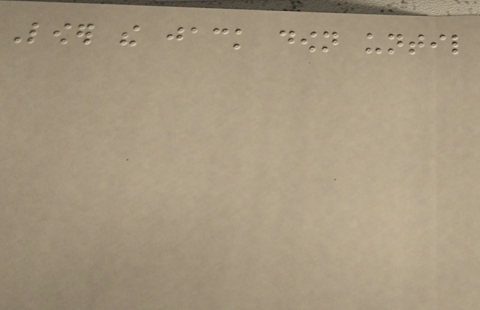Lower the jack down until
